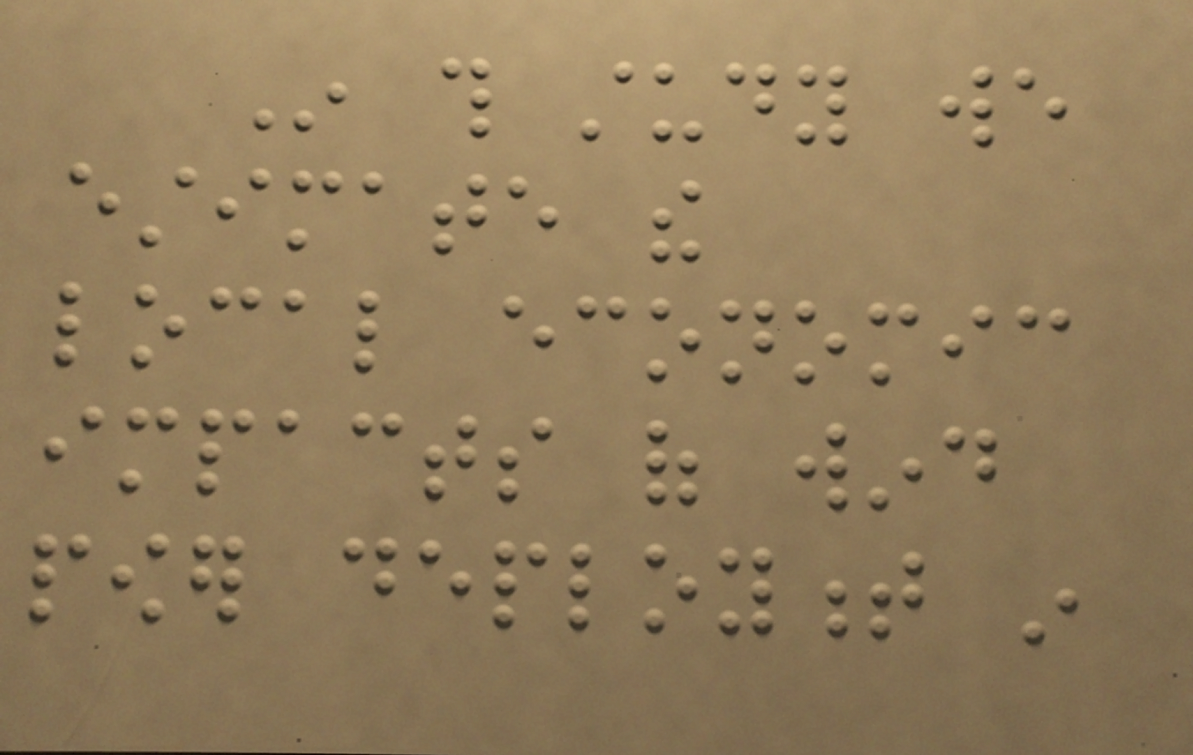In this study we
estimate the
local economic
impacts of wind
power deployment in
